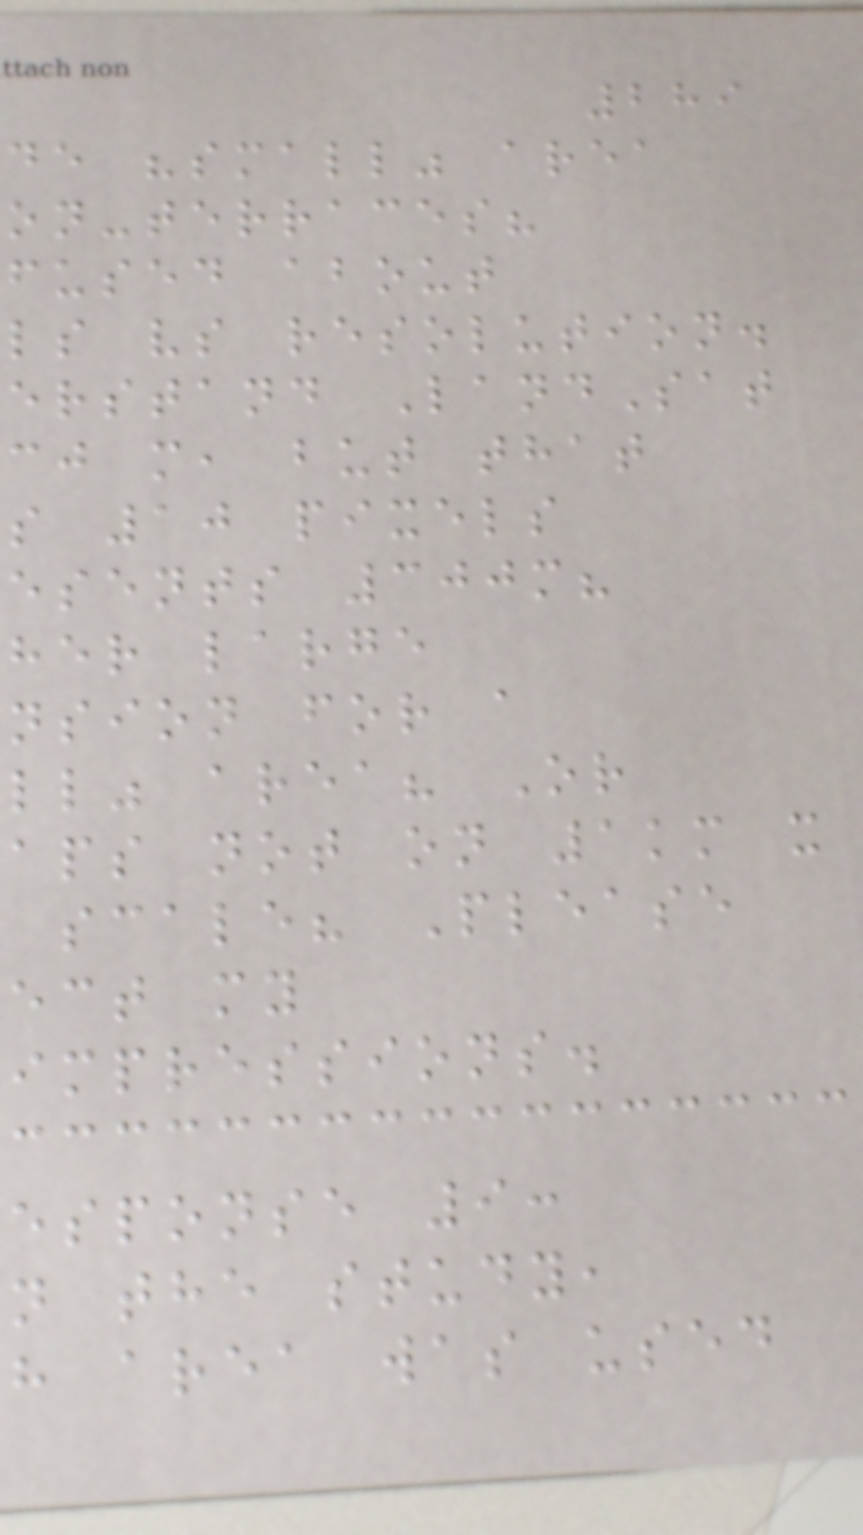289
de "small" area
on-terraces?
fused about
ls vs resolution.
erstand LandSat
cj m, but that
s 10 pixels
esents 300m?
her large
nsion for a
ll" area? Or
aps not on 1km x
scale? Please
ect my
impressions.
esponse 9:
n the study,
h area was used
